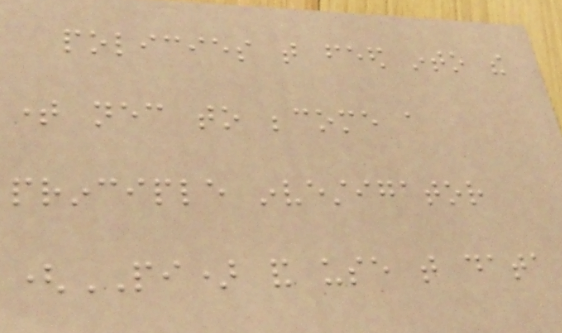policies that feed into the
time necessary to become a
principle investigator
(PI) and use that data
